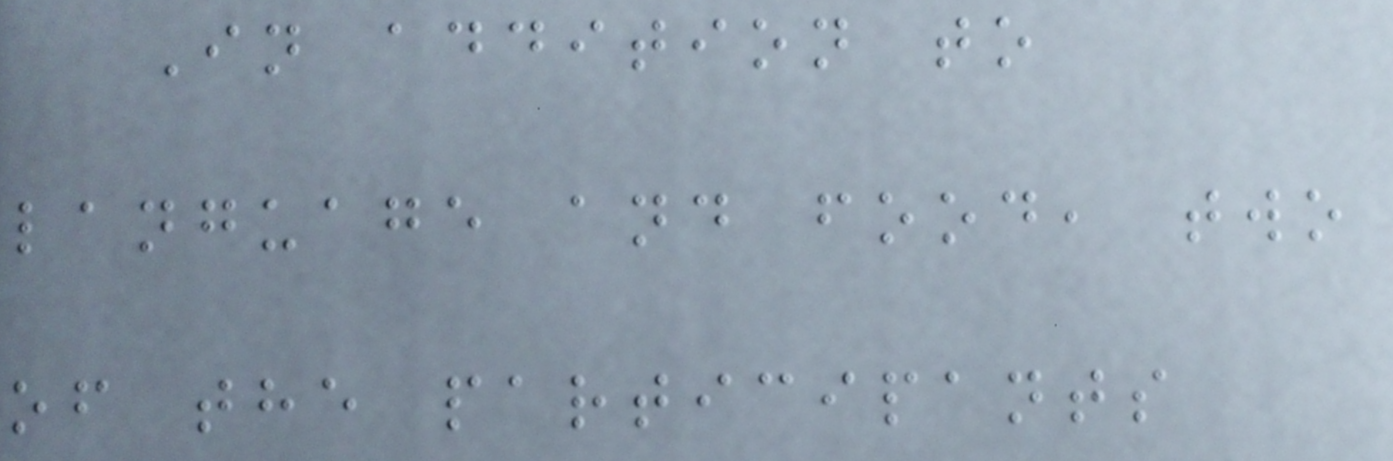In addition to
language and food, two
of the participants
